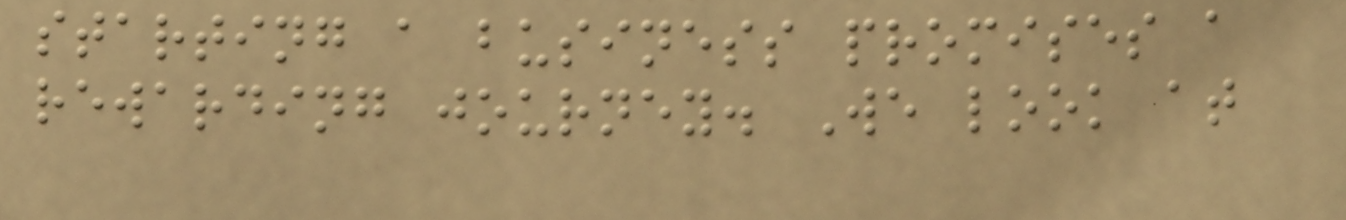starting a business promises a
rewarding journey. We look at
